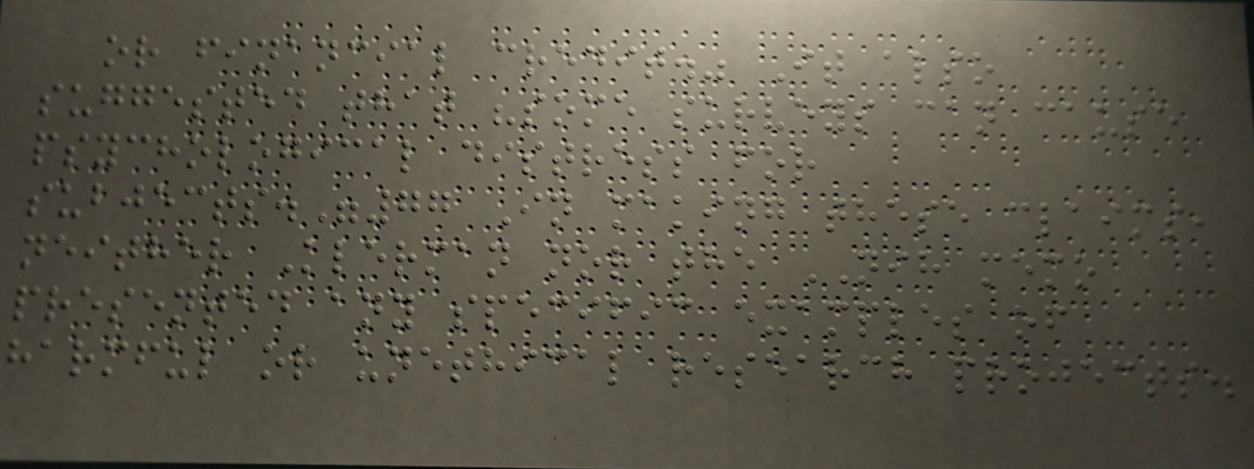or financial credit." It also
suggested that "some surveys can cause
psychological distress for
subjects."77 In making these claims,
neither Klerman nor the NIH memo
presented any specific examples of
harmful or unethical research projects.
